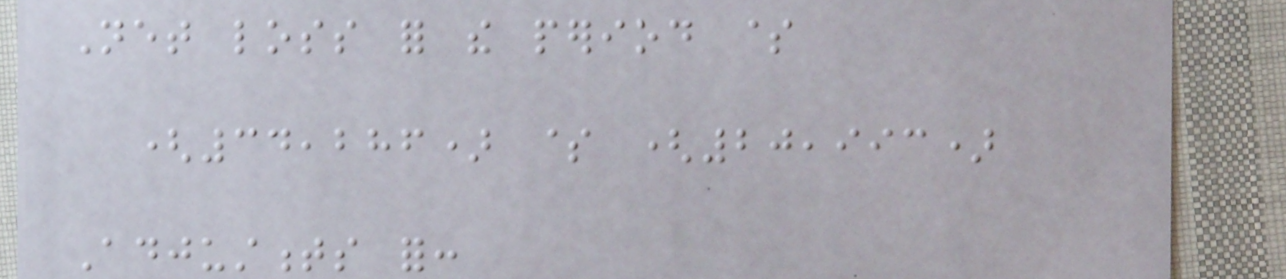Net loss for the period $
(34,286) $ (20,993)
Adjustments for:
